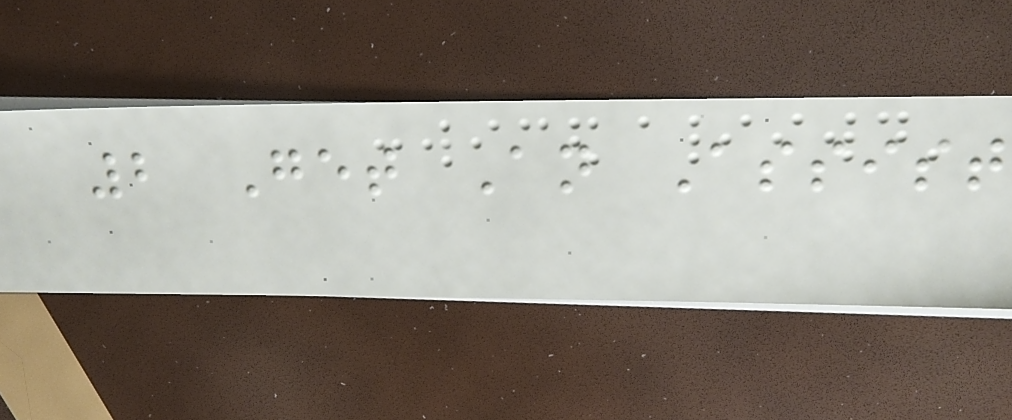2 Get An Assist
